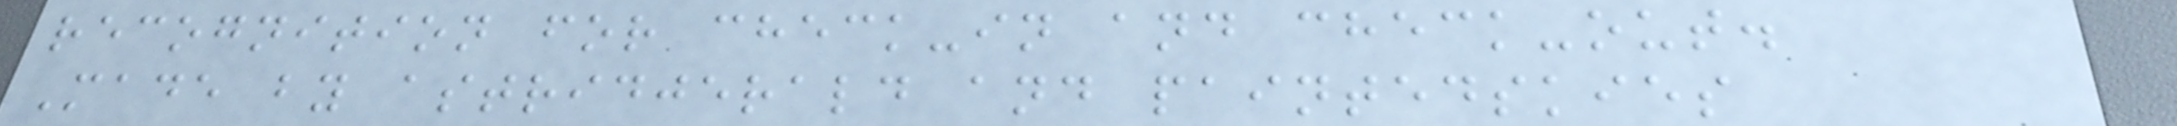recognition for check-in and check-out.
Made by astridjerald and paintedskies
